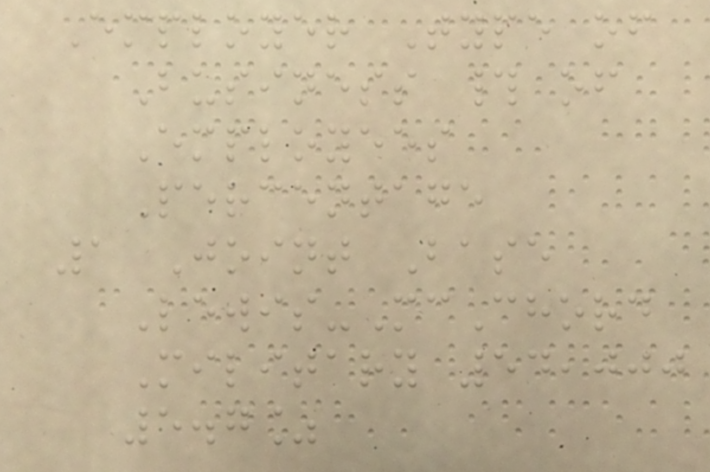Employer Type of
Business # of
Employees
Percentage
1 Joint Base
Lewis-McChord
Military 54,000
5.7%
